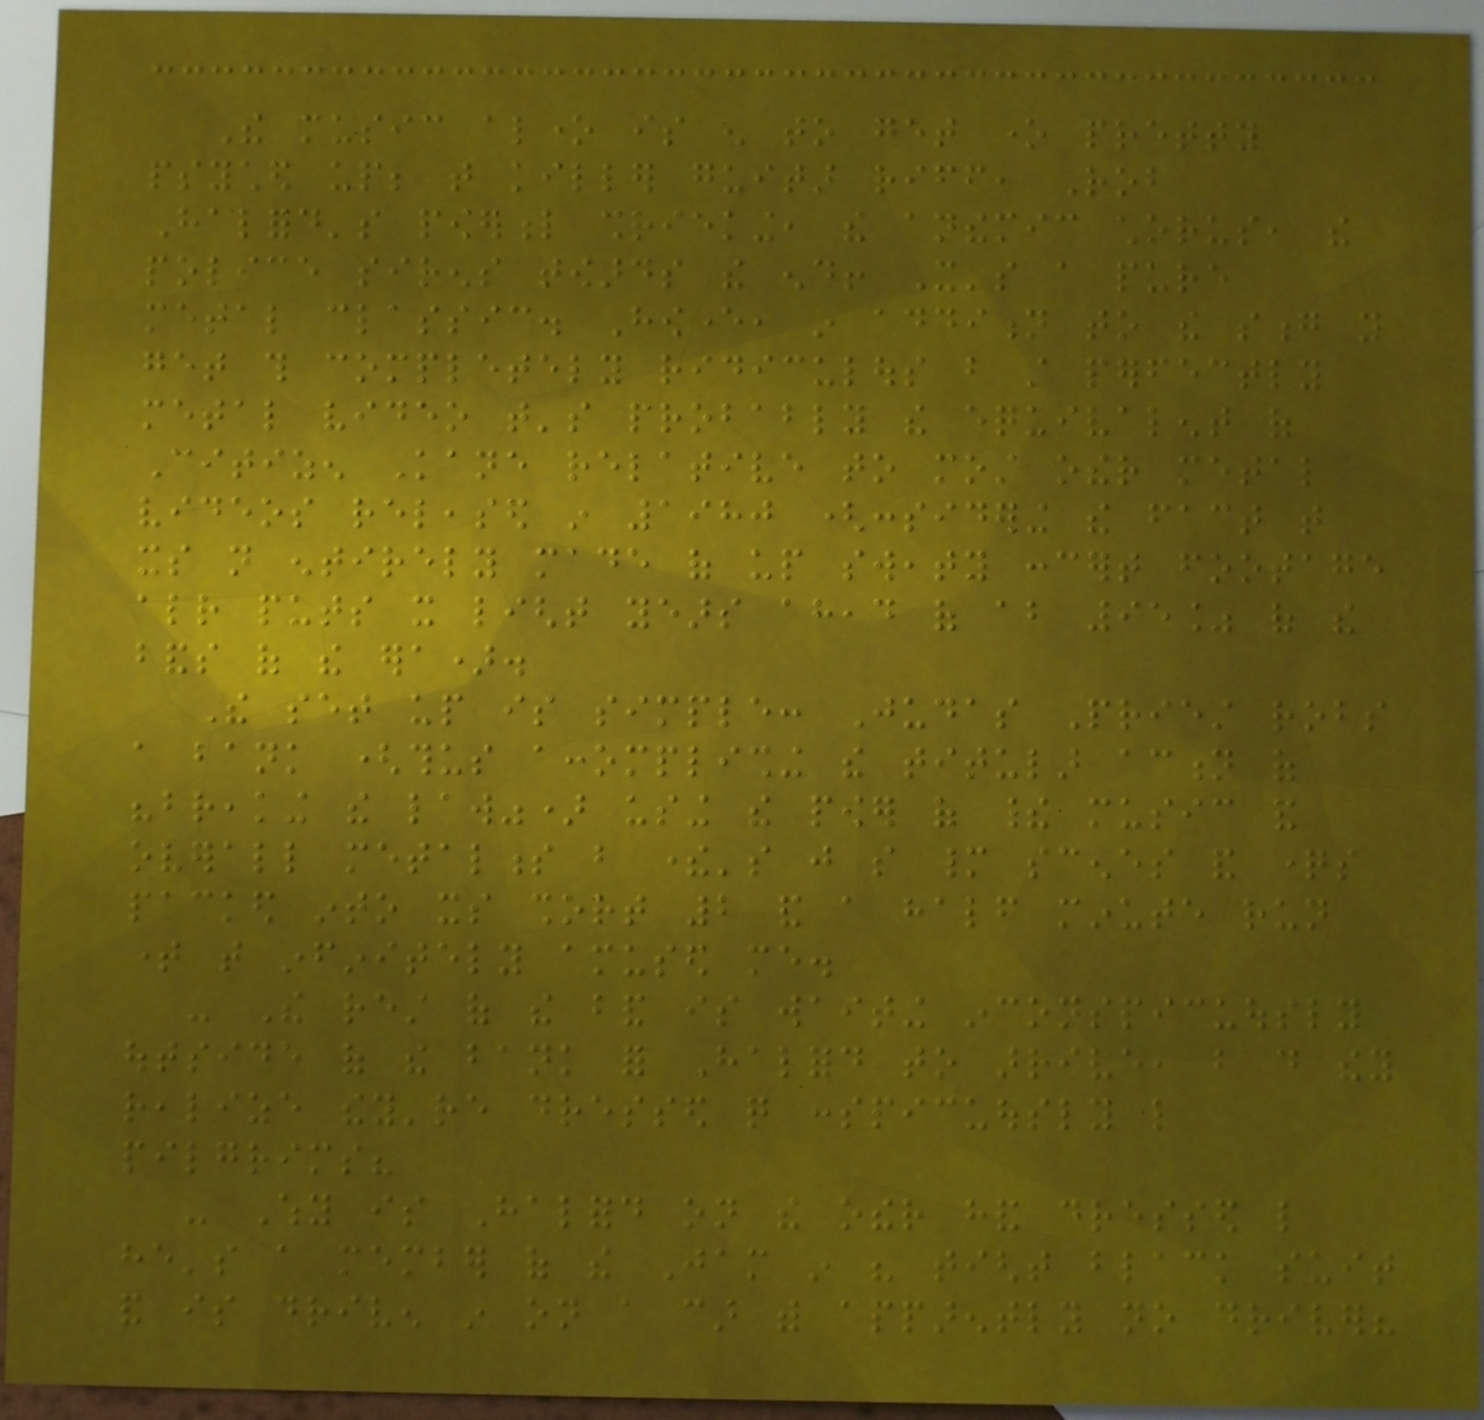The music alone is enough to get one pretty
psyched up; that killer guitar riff, Rob
Halford's powerful shrieking, the anthemic chorus, the
police sirens towards the end! It's a pure
metal classic. However, in addition to the song you
get this completely ridiculous but still perfectly
metal video that's probably the equivalent of
Citizen Kane relative to most other metal
videos released in 1980 (considering the fact that
its not entirely made of up sweaty concert footage
already puts it light years ahead of about 95% of the
bands of the era).
The set up is simple: Judas Priest robs
a bank (thus accomplishing the titular action of
"breaking the law") using the power of their music and
overall metalness but there's just so many scenes and questions
packed into its short 2 and a half minute run
time that infinitely amused me.
- The rest of the band is waiting inconspicuously
outside of the bank for Halford to arrive, but do they
realize they're dressed quite conspicuously like
pilgrims?
- Why is Halford on the other hand dressed like
he's a member of the Jam in his tight black suit
and is driven in on a car with apparently no driver?
